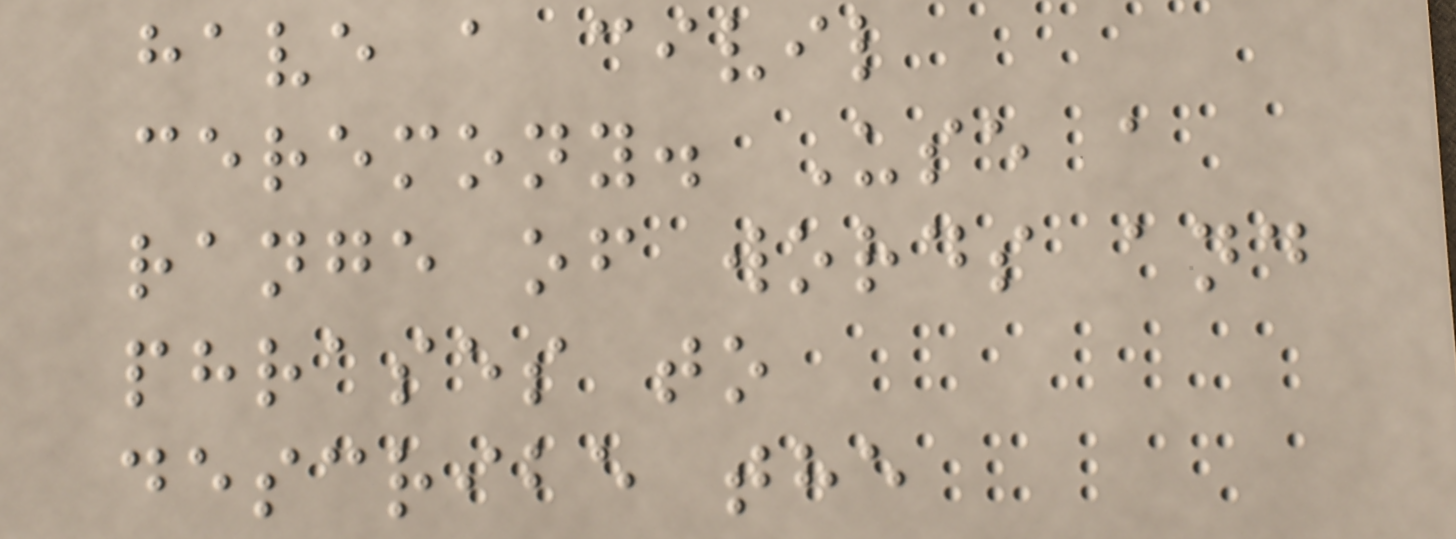have a civil
ceremony. Use a
range of words and
phrases to
describe the
